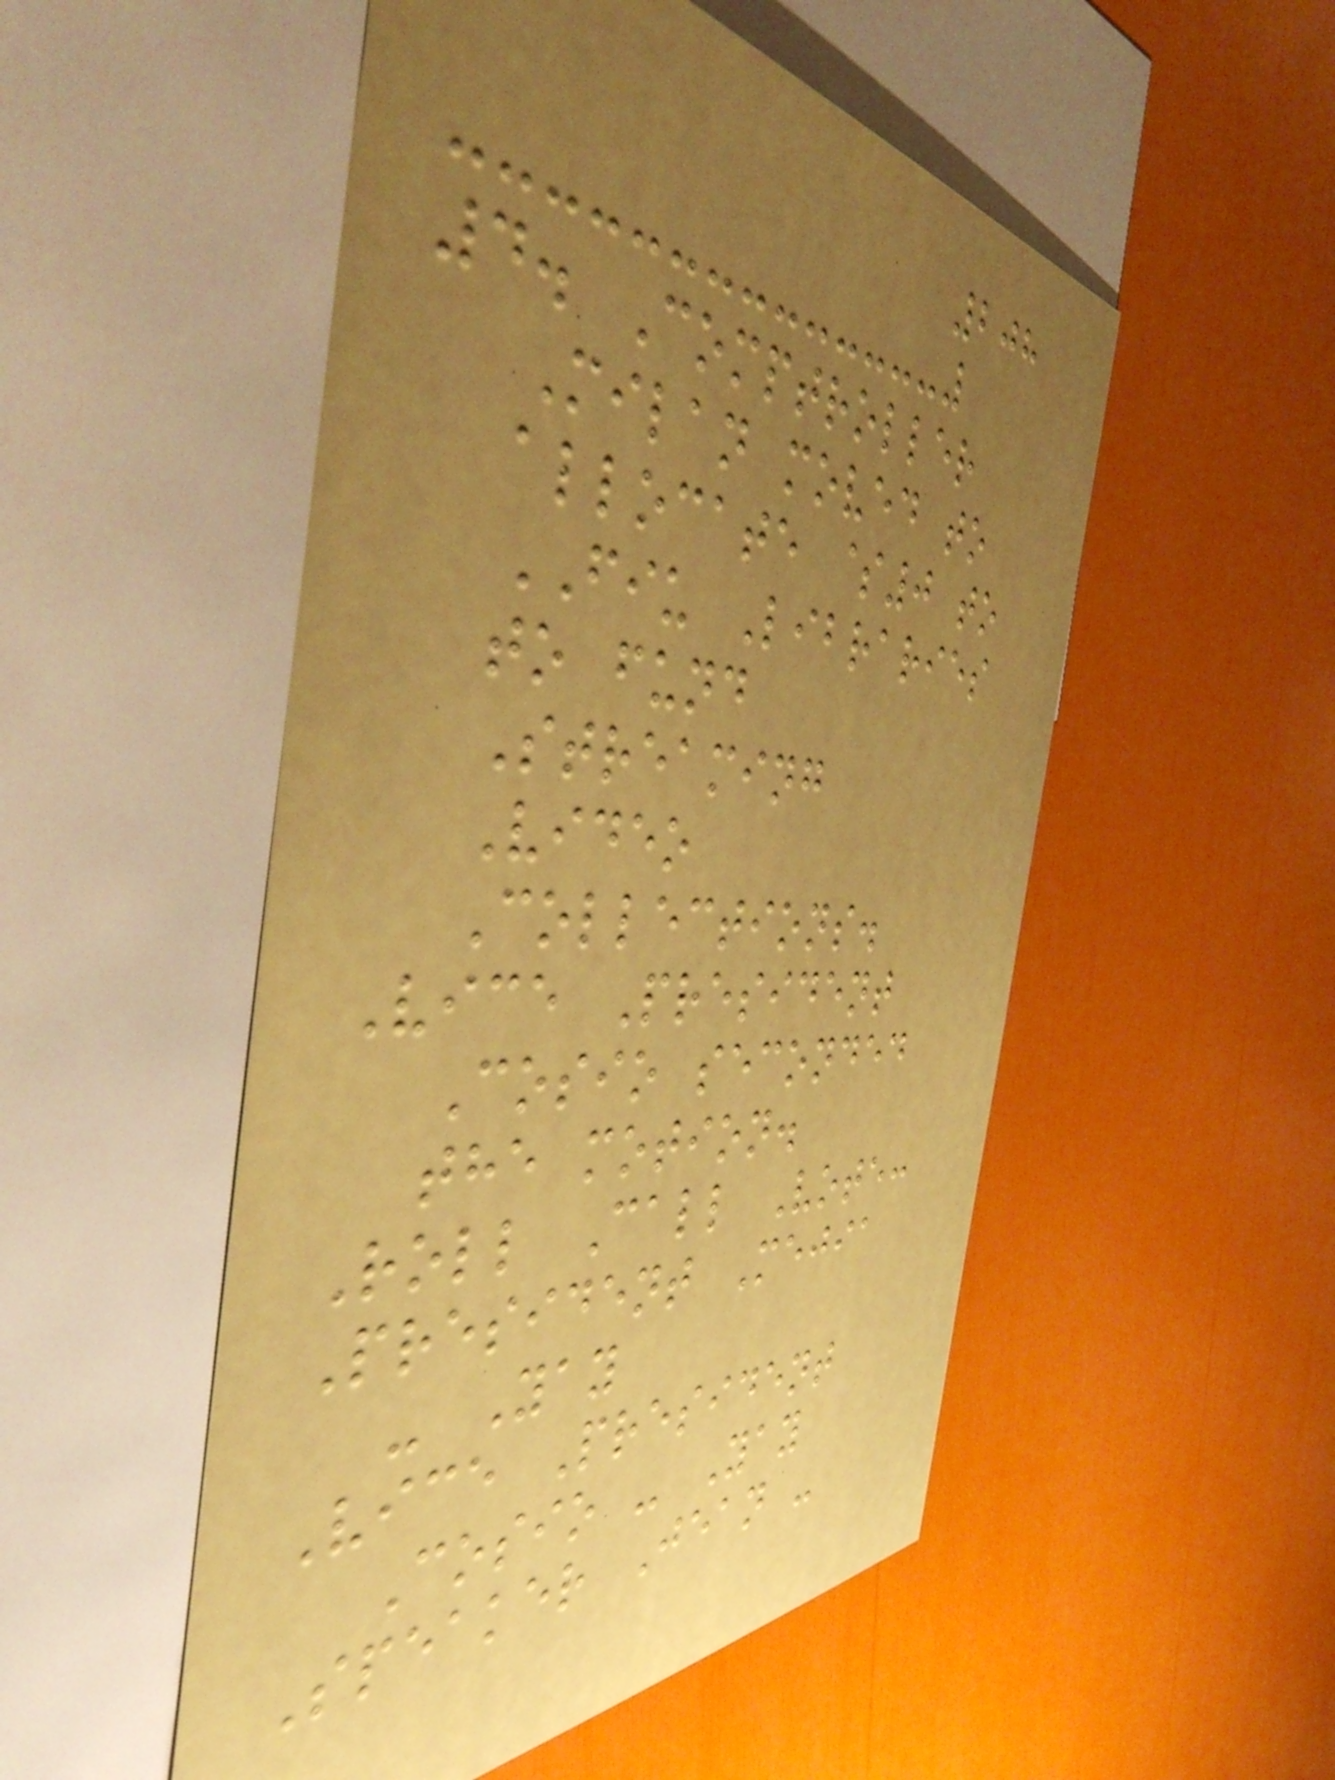208
4. Comptroller
Milan moved to
allocate $0 to
FIU Libraries
to fund
Streaming
Video
Collections.
Vice President
Cosio seconded
the motion.
Roll Call Vote:
President Mejia
- Yay
Vice President
Cosio - Yay
Speaker Jean -
